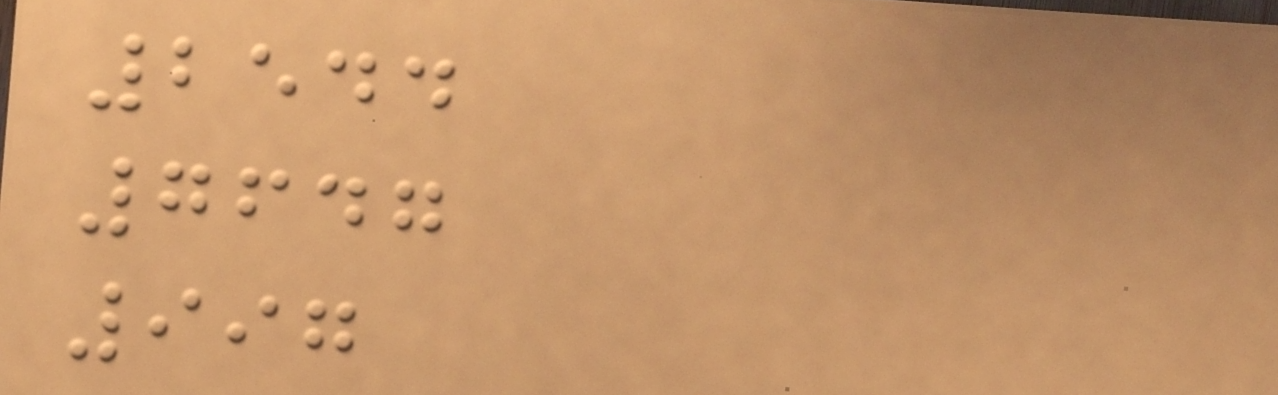2544
7647
997
